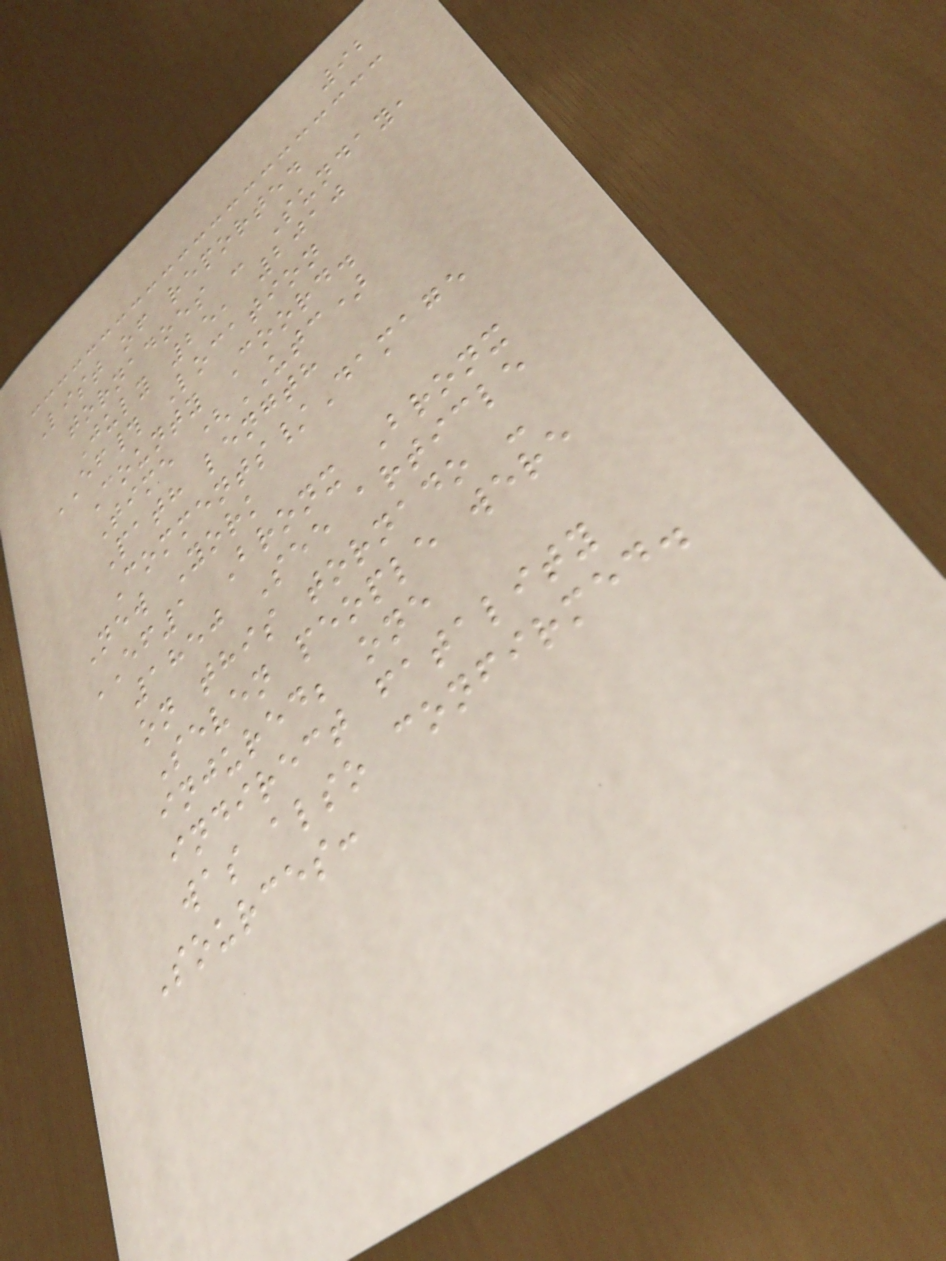92
List of reported
tornadoes - Sunday,
July 25, 2010
EF# Location
County Coord.
Time (UTC)
Path length
Comments/Damage
New York
EF1 Bronx Bronx
1850 See article
on this tornado -
Seven people were
injured; one
indirect fatality
was also confirmed.
Sources:
